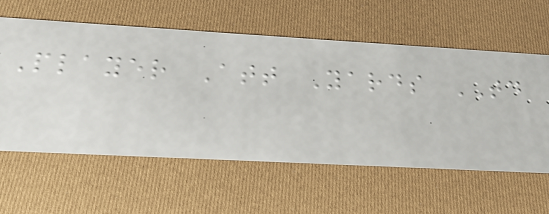Player Att Yards TD
